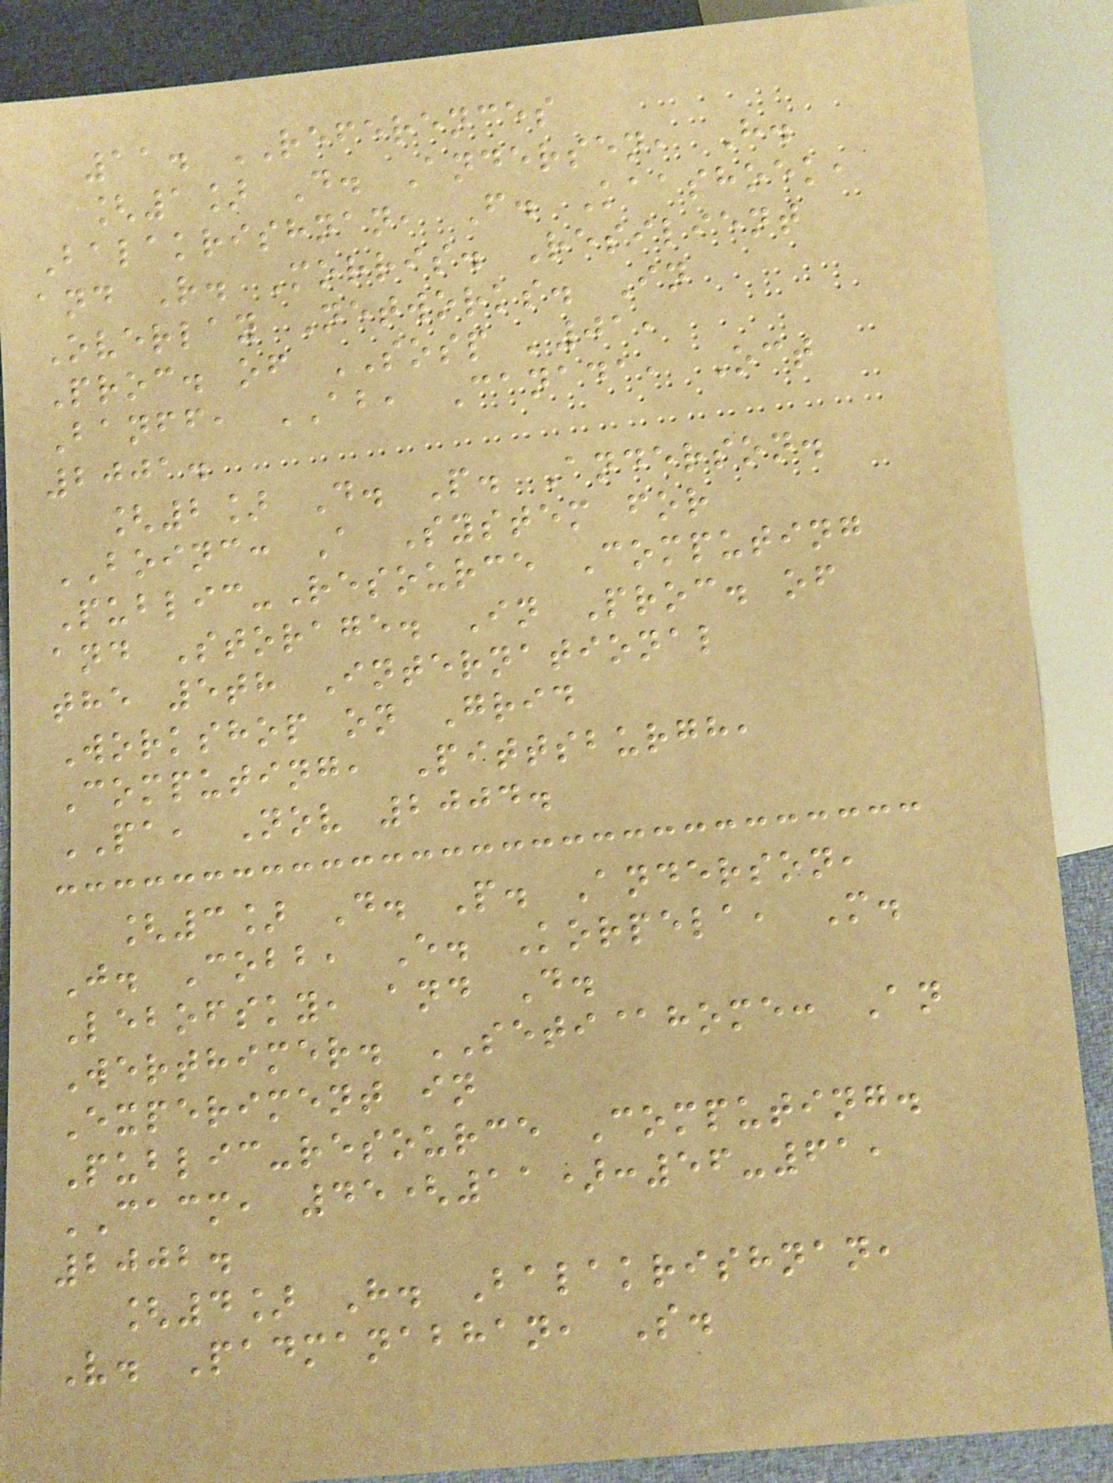11. REFERENCES
[1] D. Andersen, H.
Balakrishnan, F. Kaashoek,
and R. Morris. Resilient
Overlay Networks. In
Proc. of SOSP '01,
Banff, AB, Canada, Oct
2001.
[2] D. P. Anderson.
BOINC: A System for
Public-Resource Computing
and Storage. In Proc. of
the 5th International
Workshop on Grid
Computing, Pittsburgh,
PA, Nov 2004.
[3] D. P. Anderson,
J. Cobb, E. Korpela, M.
Lebofsky, and D.
Werthimer. SETI@home: An
Experiment in
Public-resource Computing.
CACM, 45(11):56-61,
2002.
[4] H. Balakrishnan,
V. Padmanabhan, S.
